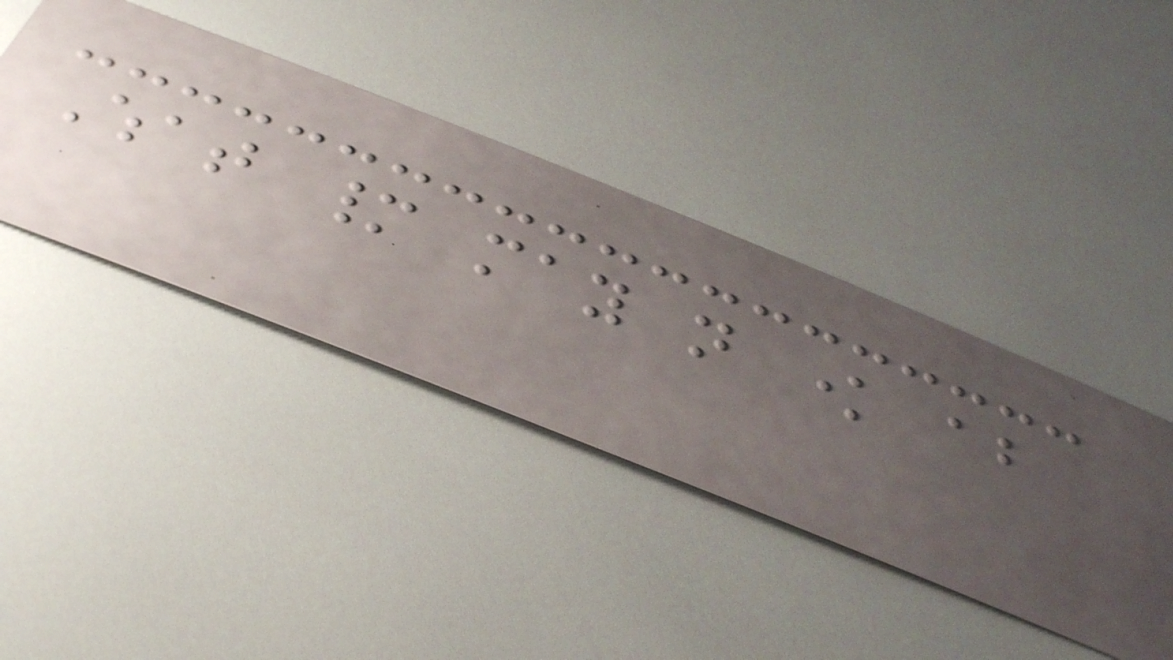What many may not know about
